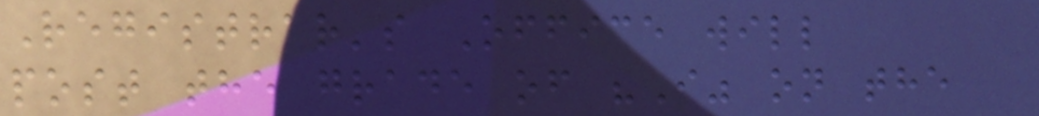Registrar's Office will
post the grade of "I" on the
